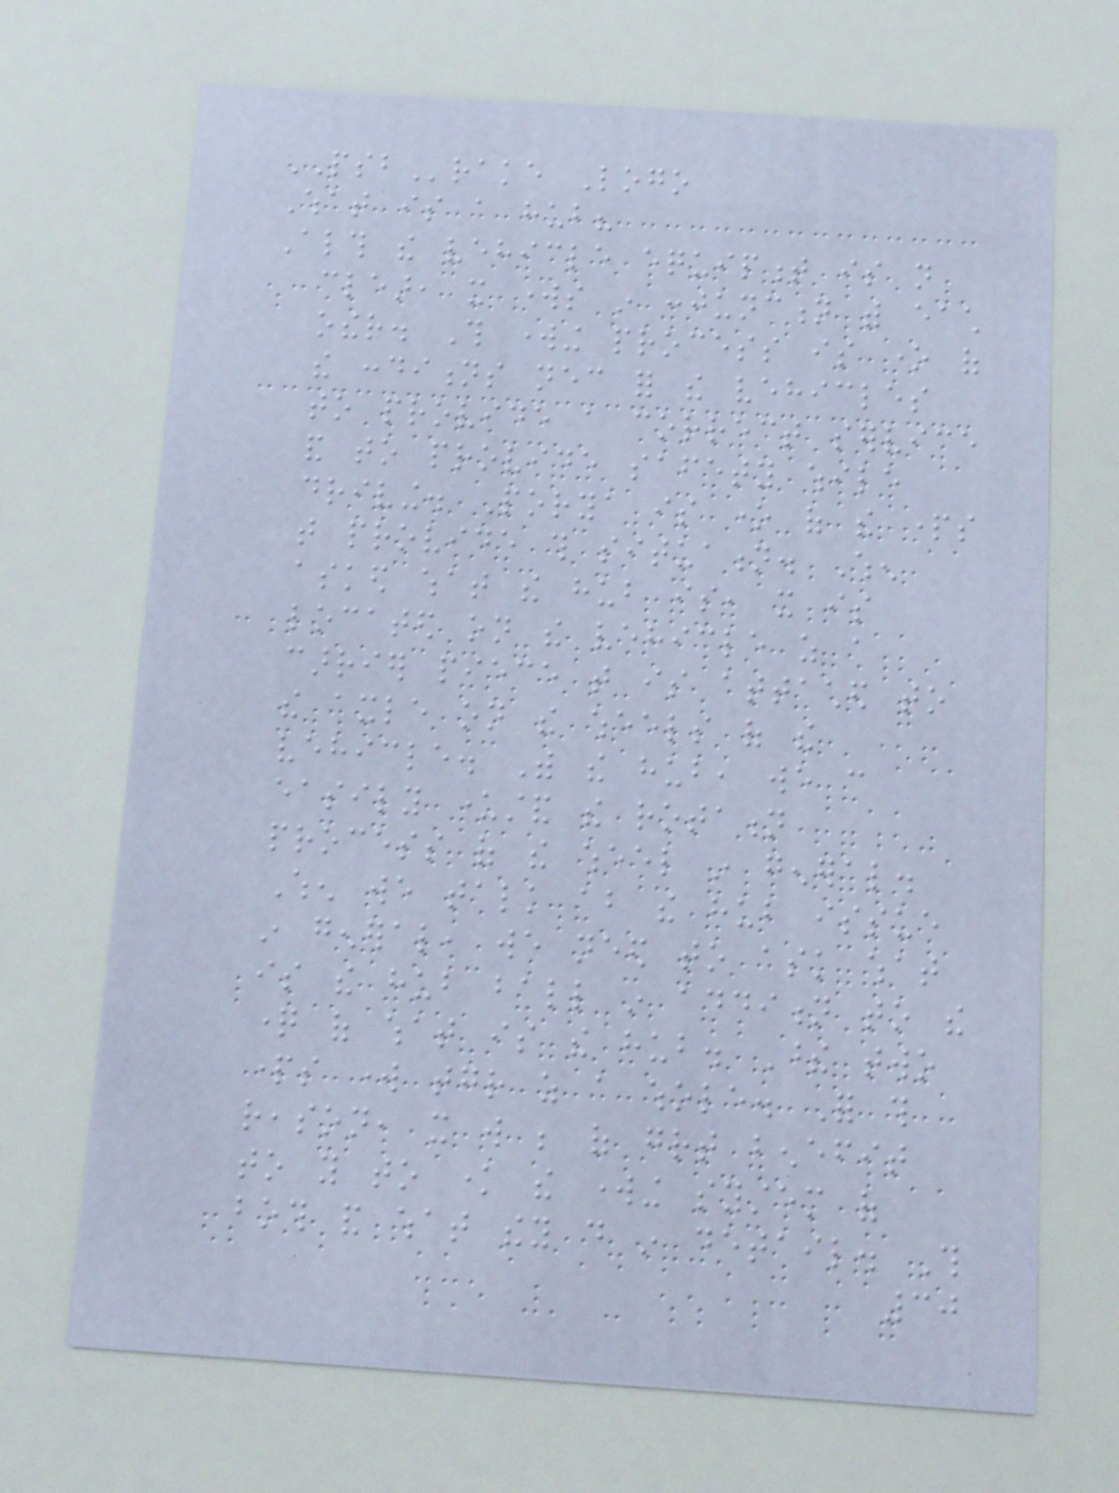PSBrake Logo
What is a hub?
Although the vehicle equipment is not
clear, it works in conjunction with each
other. This working process is one of
the conditions necessary for the vehicles
to provide a correct service
and to provide safety while
driving. Porya is one of the parts
that provide this situation. When
asked what the hub is, it is
located on the vehicle as a
carrier piece that is attached to
the axle on the wheels of the
vehicle. With the hub, we can
easily understand the rotation
process of the wheel in general.
When we talk about the hub issue
in general, we need to ask what
is the hub ball in addition to the
question of what is the hub. These two
parts work together as a whole. For this
reason, it will be of great benefit
to you to know the working system of
both and what they do in detail. This
30
